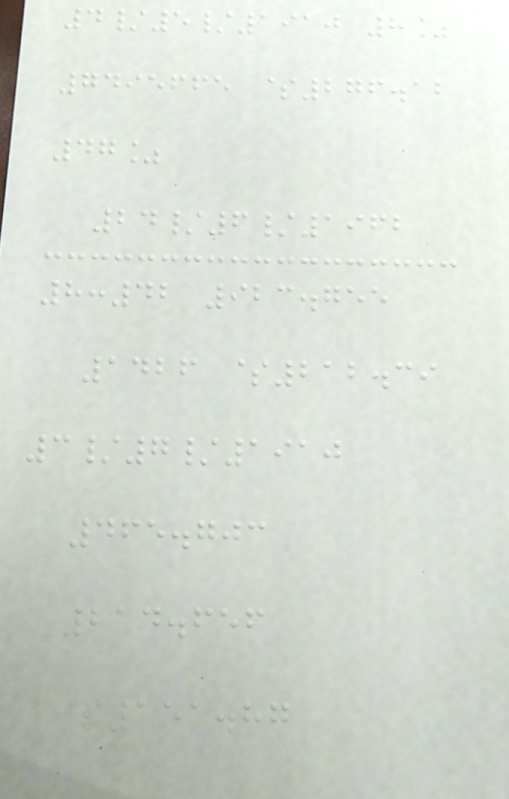4/5/1910 8%
7495665 $276.12
47%
24/6/1962
8:42 923.755
1426 $212.39
3/7/1910
465.703
214.656
$151.87
